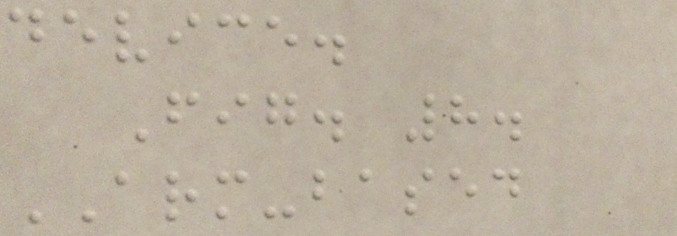device.
Fig. 8.
ARM-based
